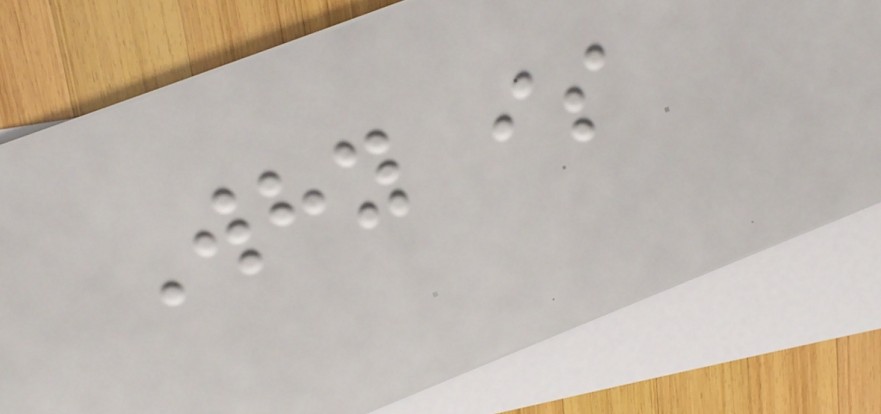Why is
